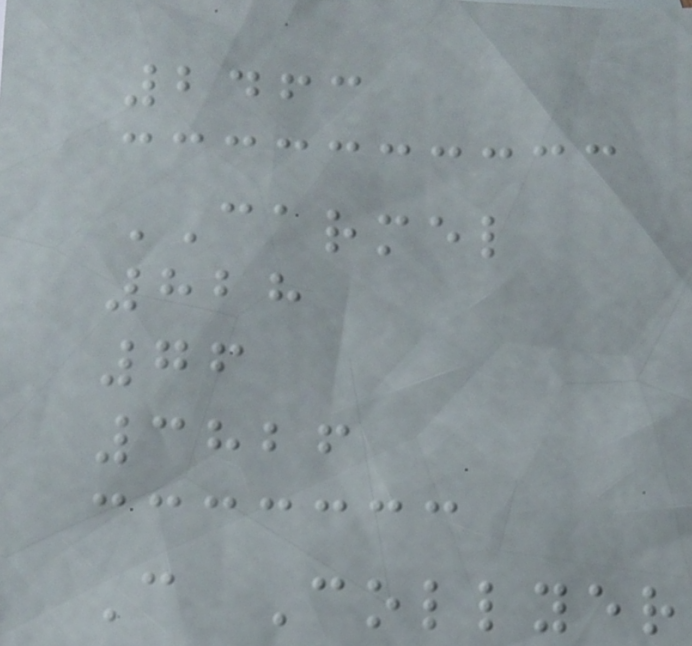2463
CARMEL
828
76
3826
C Collyer
